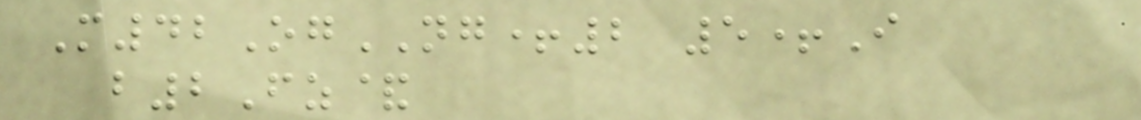M42OgNG+2 5+I
b2Fz&
